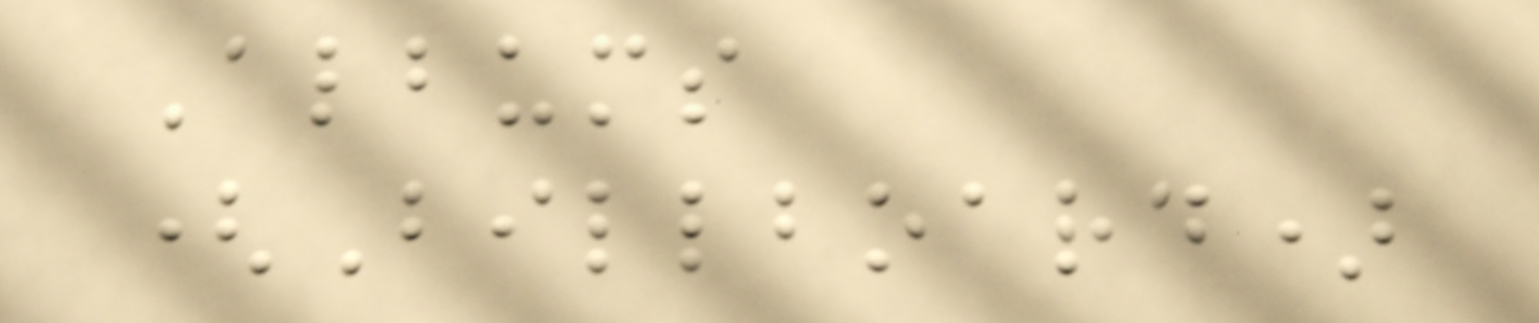Albums
(Billboard)
